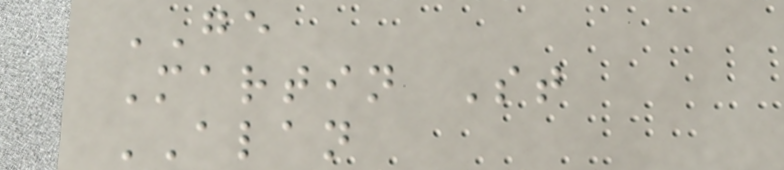GE
Martin St
ALAN
